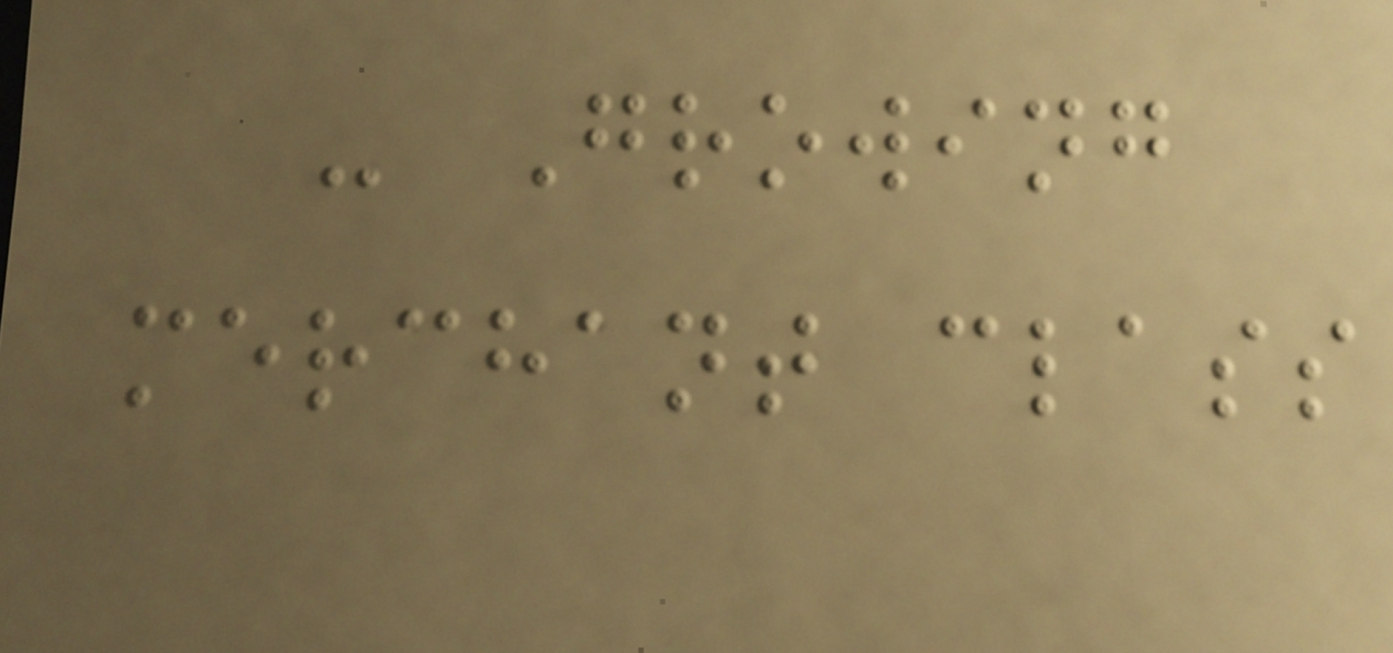- Growing
merchant class
